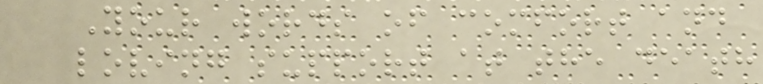Your words of comfort and
loving support at the death
